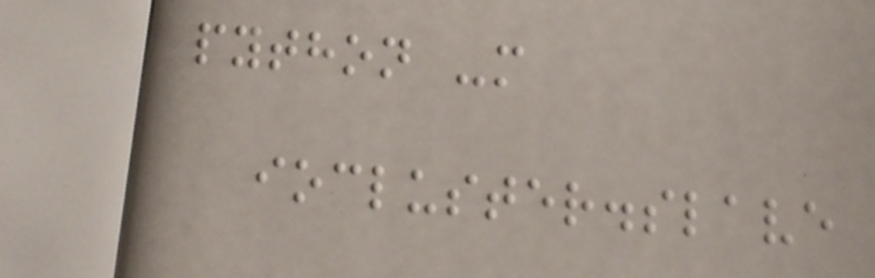python -m
iocluster.slave
